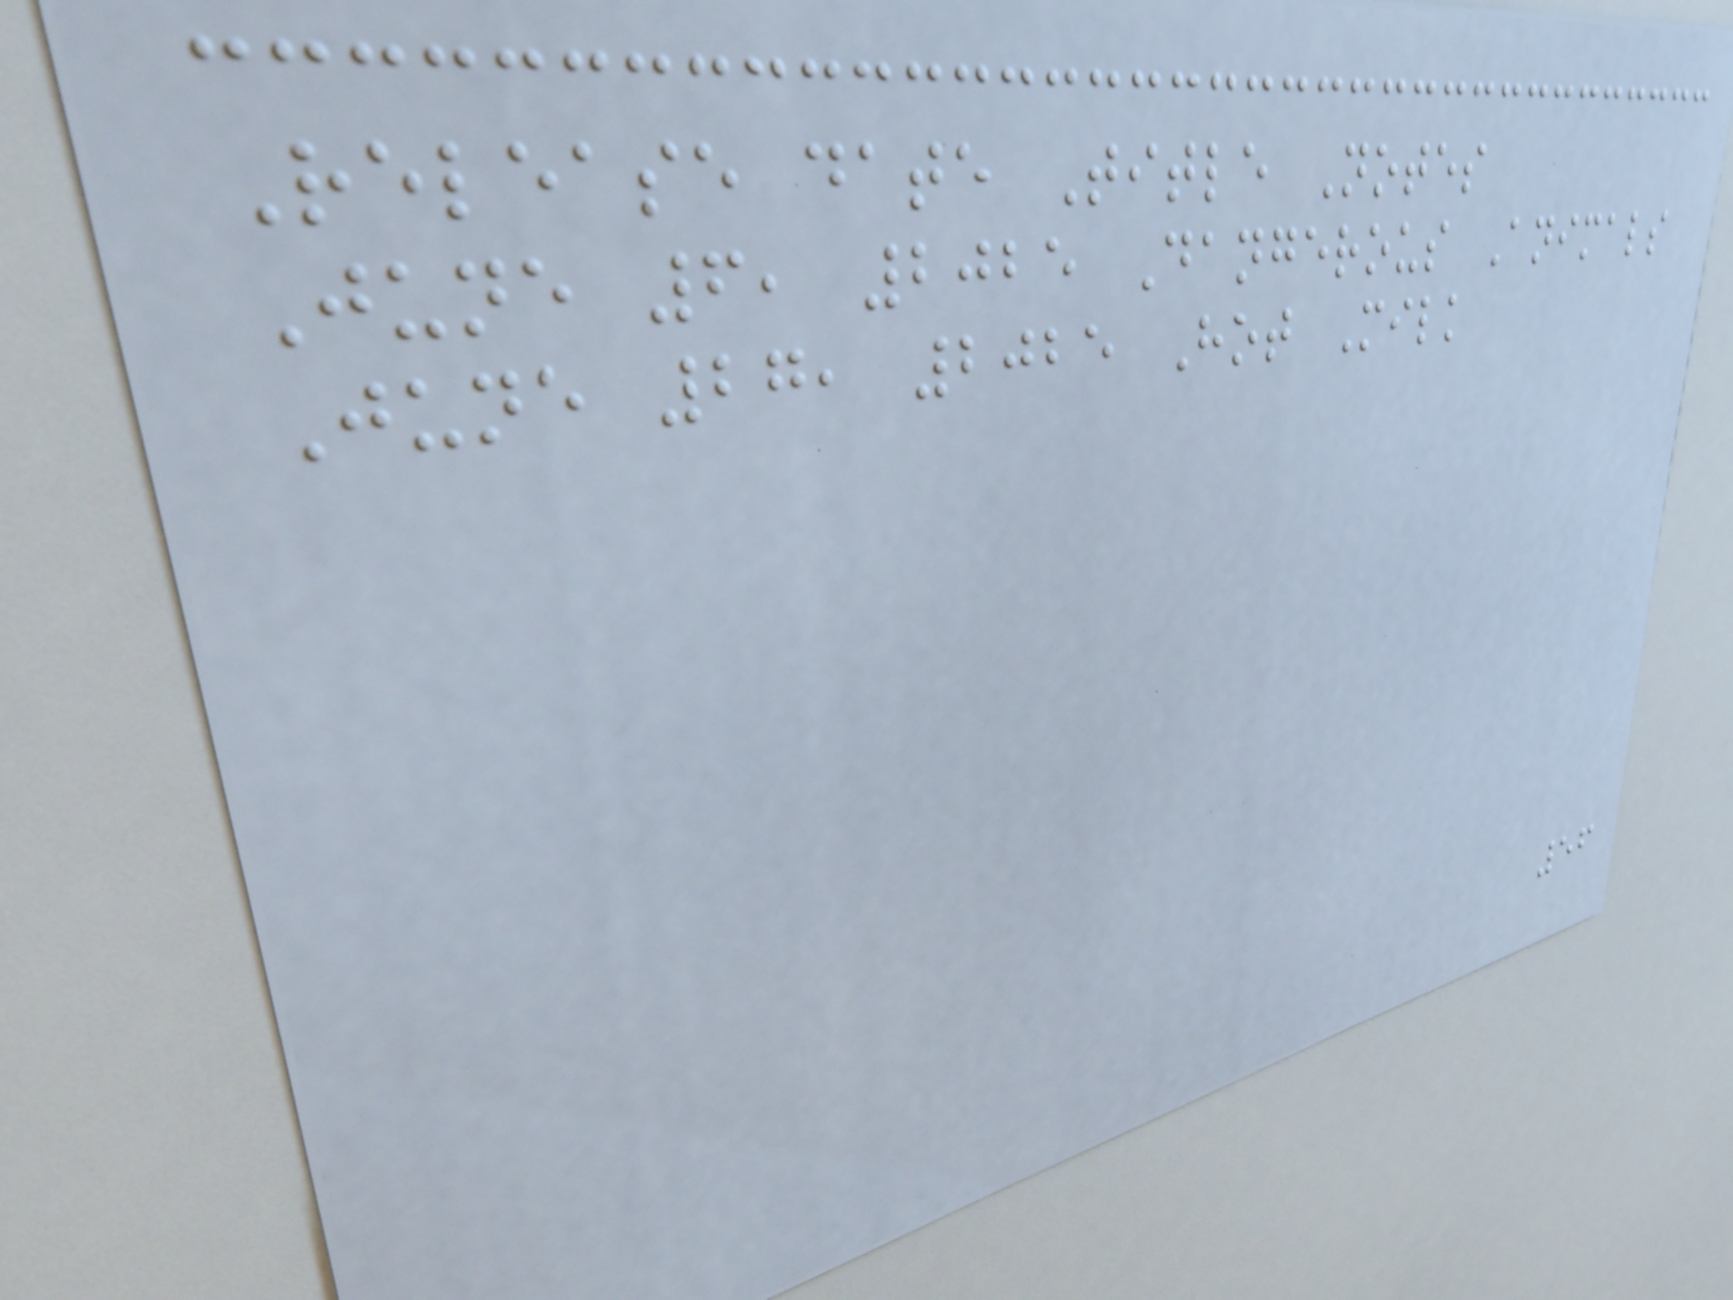Release date Title Notes
June 6, 2025 Dangerous Animals
June 27, 2025 Hot Milk
56
